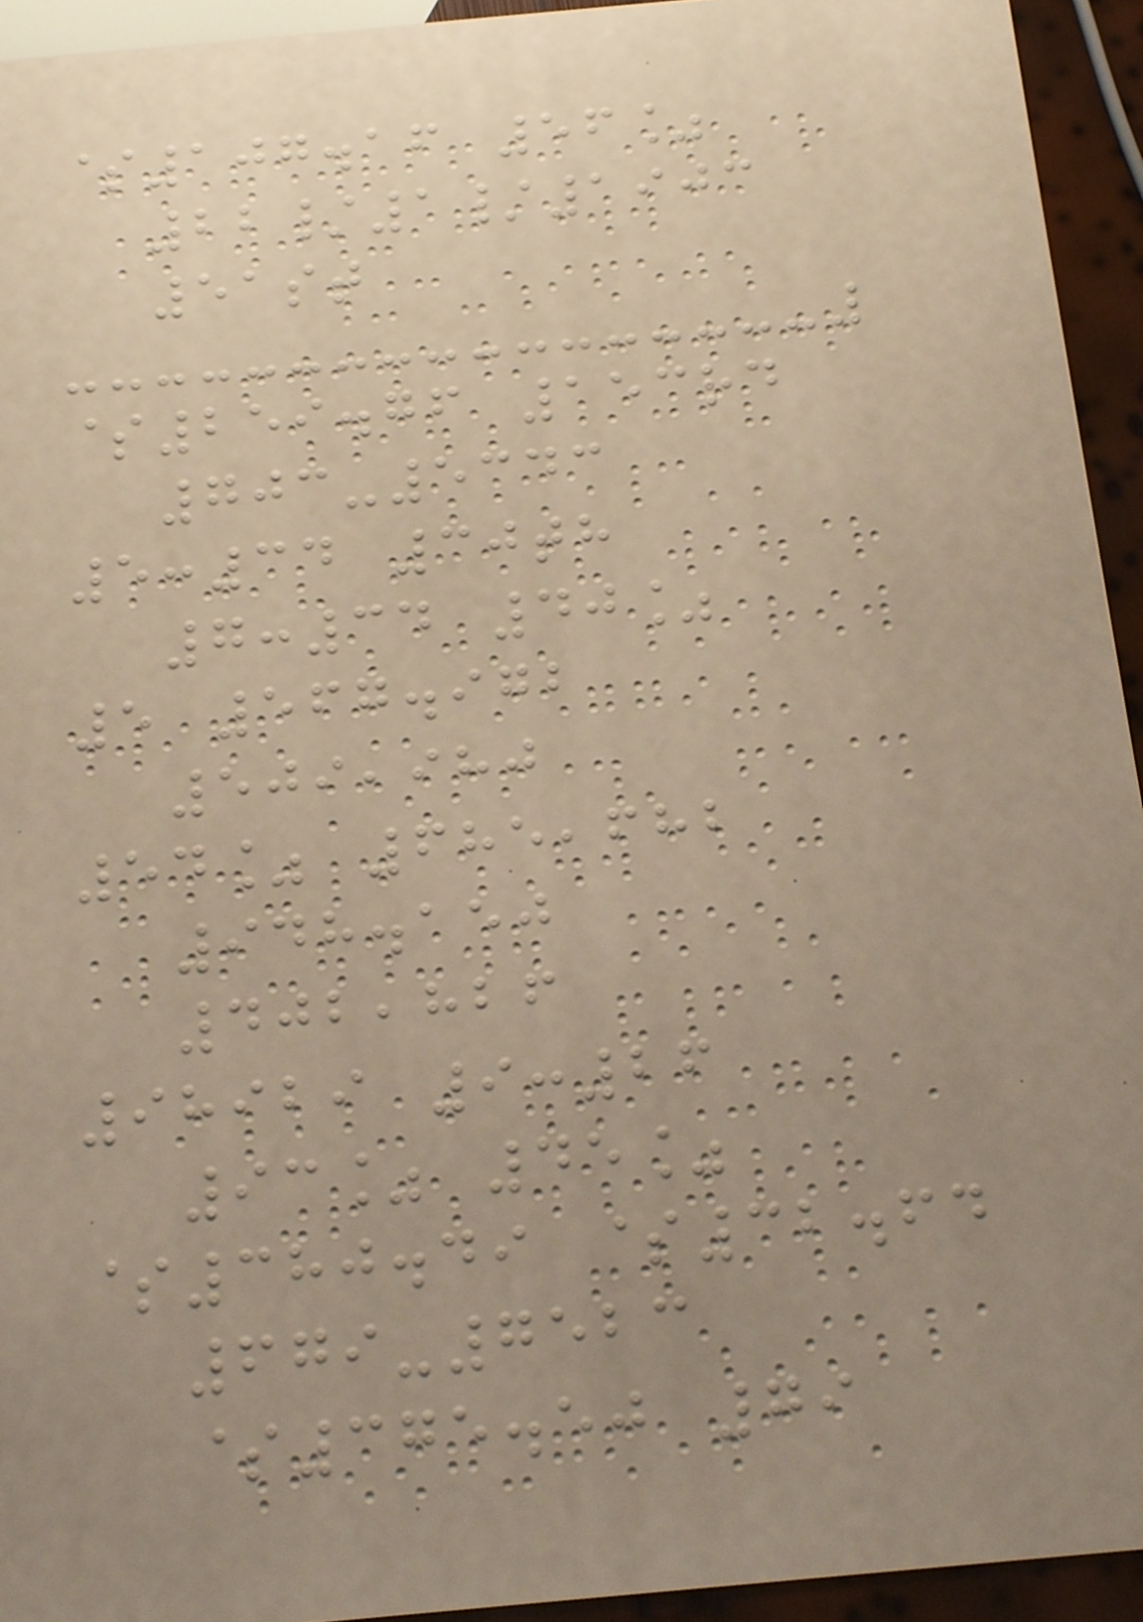$107.16 56%
22/1/1903
51st
$259.76 153rd
703-5343
5:34 30th
7:34 40%
5 567.972
509,980
54% 685,682
948.150
402,826
98929 9:26
93% 45%
$380.49 $32.64
679-7523
$375.50 79
